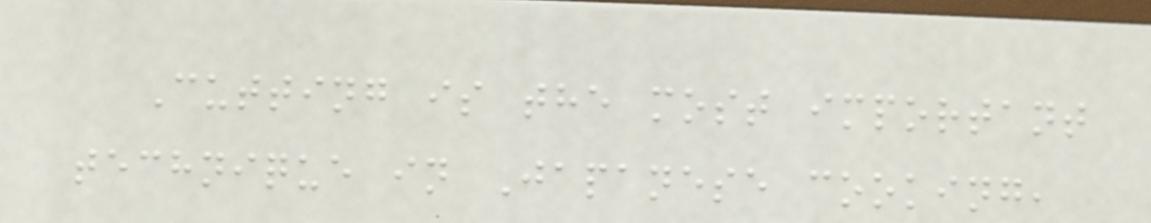Cutting is the most important
technique in Japanese cooking,
